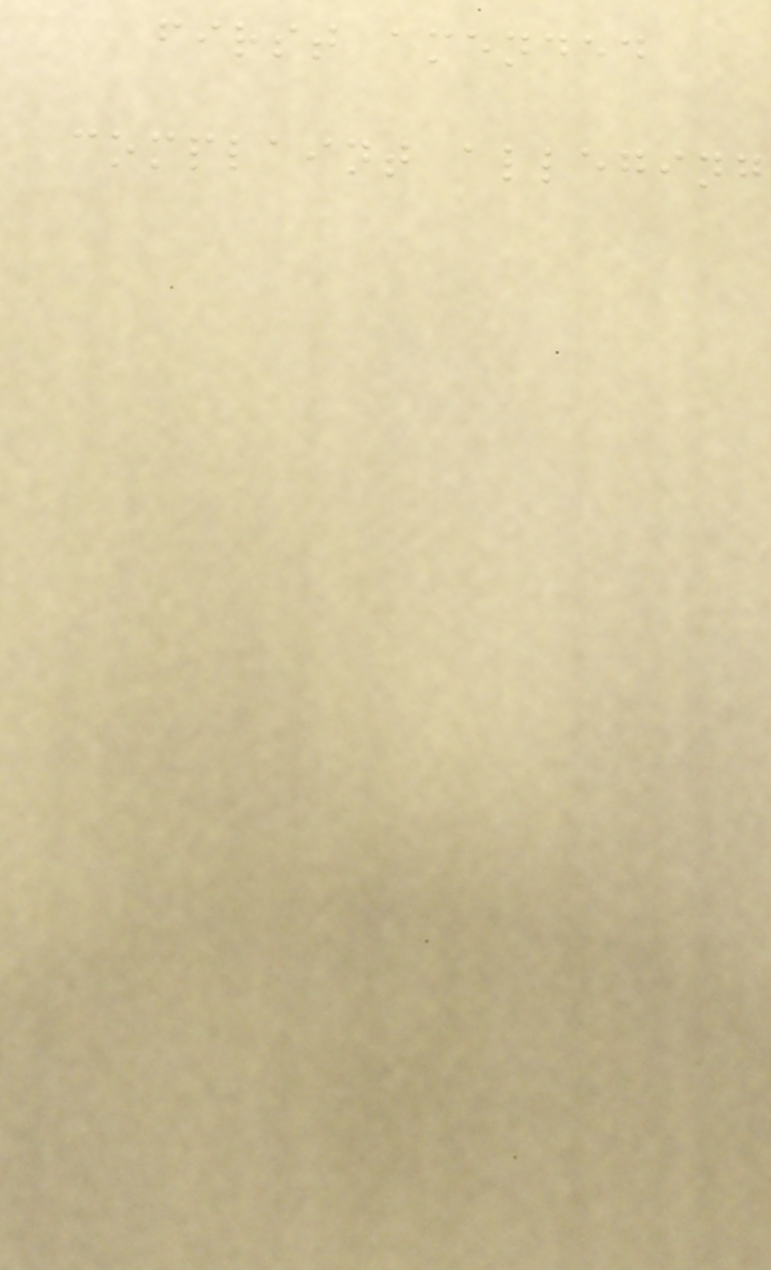first amended
complaint alleging
